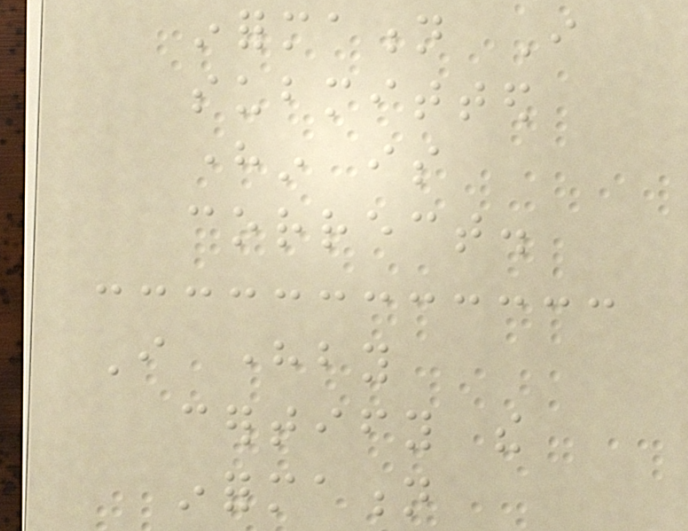information I
submitted
herein is
correct.
I hereby
certify the
information
